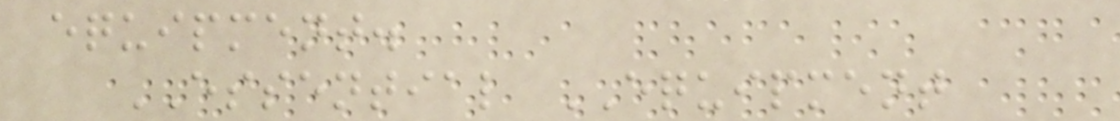equipment.
ESSENTIAL EQUIPMENT
